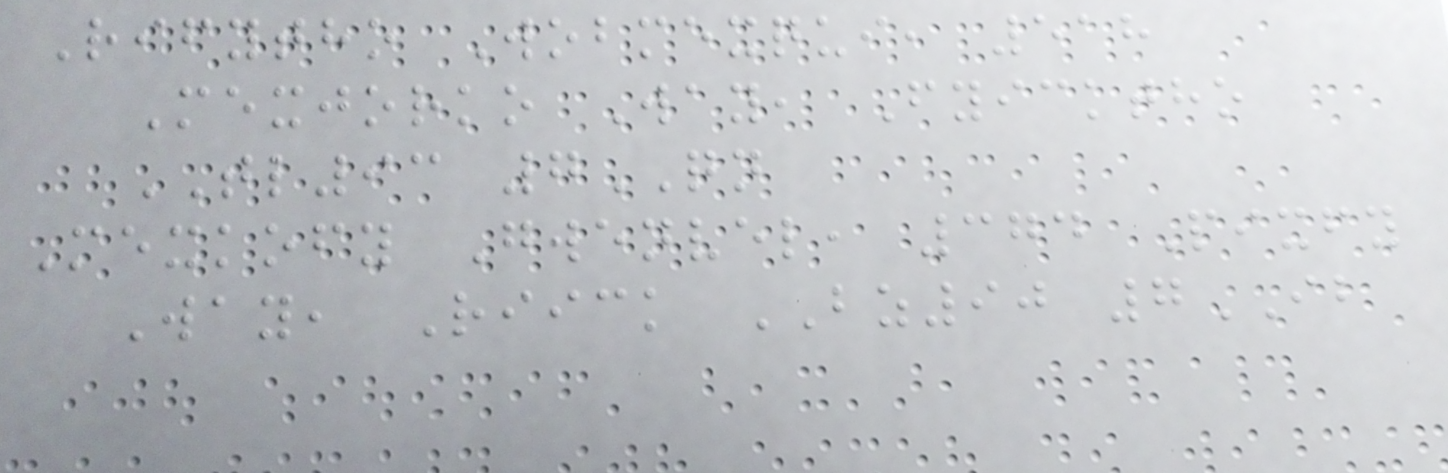Rifytho Wobmexqui, 518
Mexjorko Way, Fyicktho
TL93 7QN
Mexkofy Gwenvel, 374 Pixfy
Way, Riick BZ90 7IB
